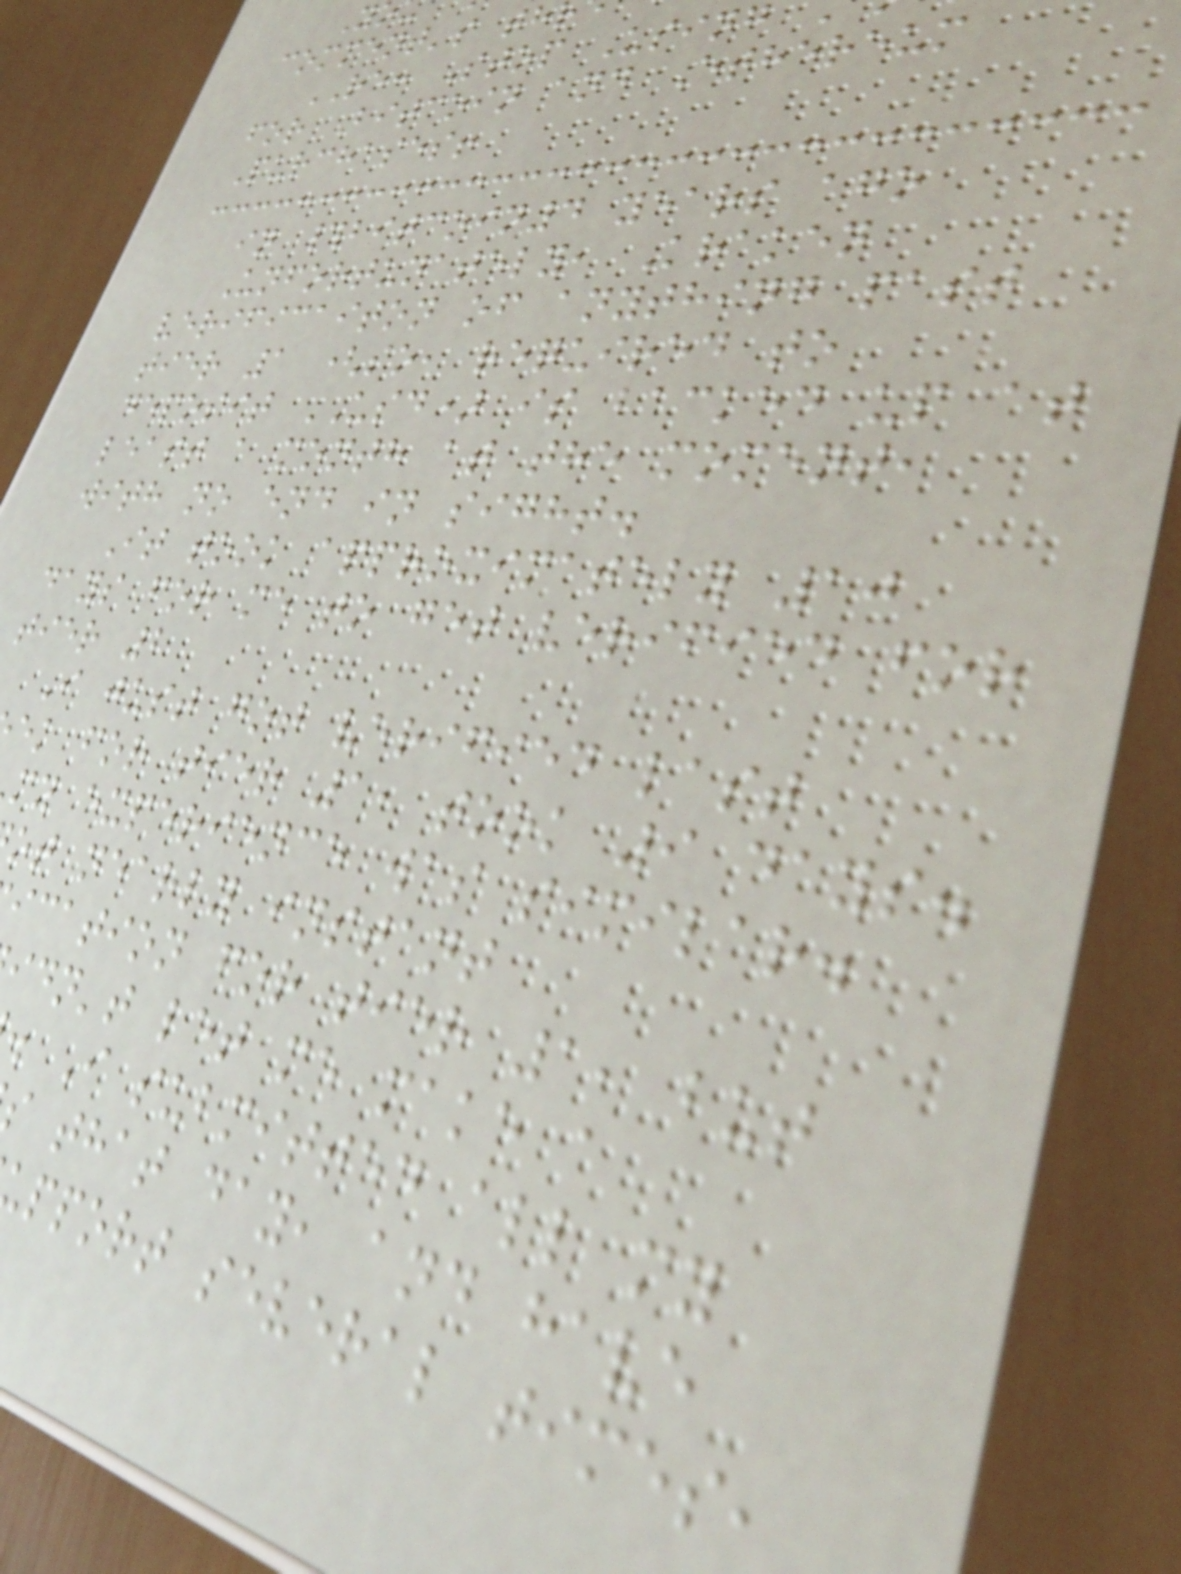comment's th
RE: Stop Using
for Bitcoin and Ethereum
Purchases!
in #bitcoin4 years ago
Unfortunately, Kraken
verificaiton of anything past
tier 1 (so, required to
deposit USD) is backed up at
least a month at the moment,
with no end in sight.
It took approximately 10
days for me to get verified for
tier 2
I just got verified last
ek for tier 1, took 9 days.
my experience was similar.
ot nearly instant
ication for tier 1, but
idn't let me make a
. I submitted all my
that day, and have
pport several times,
